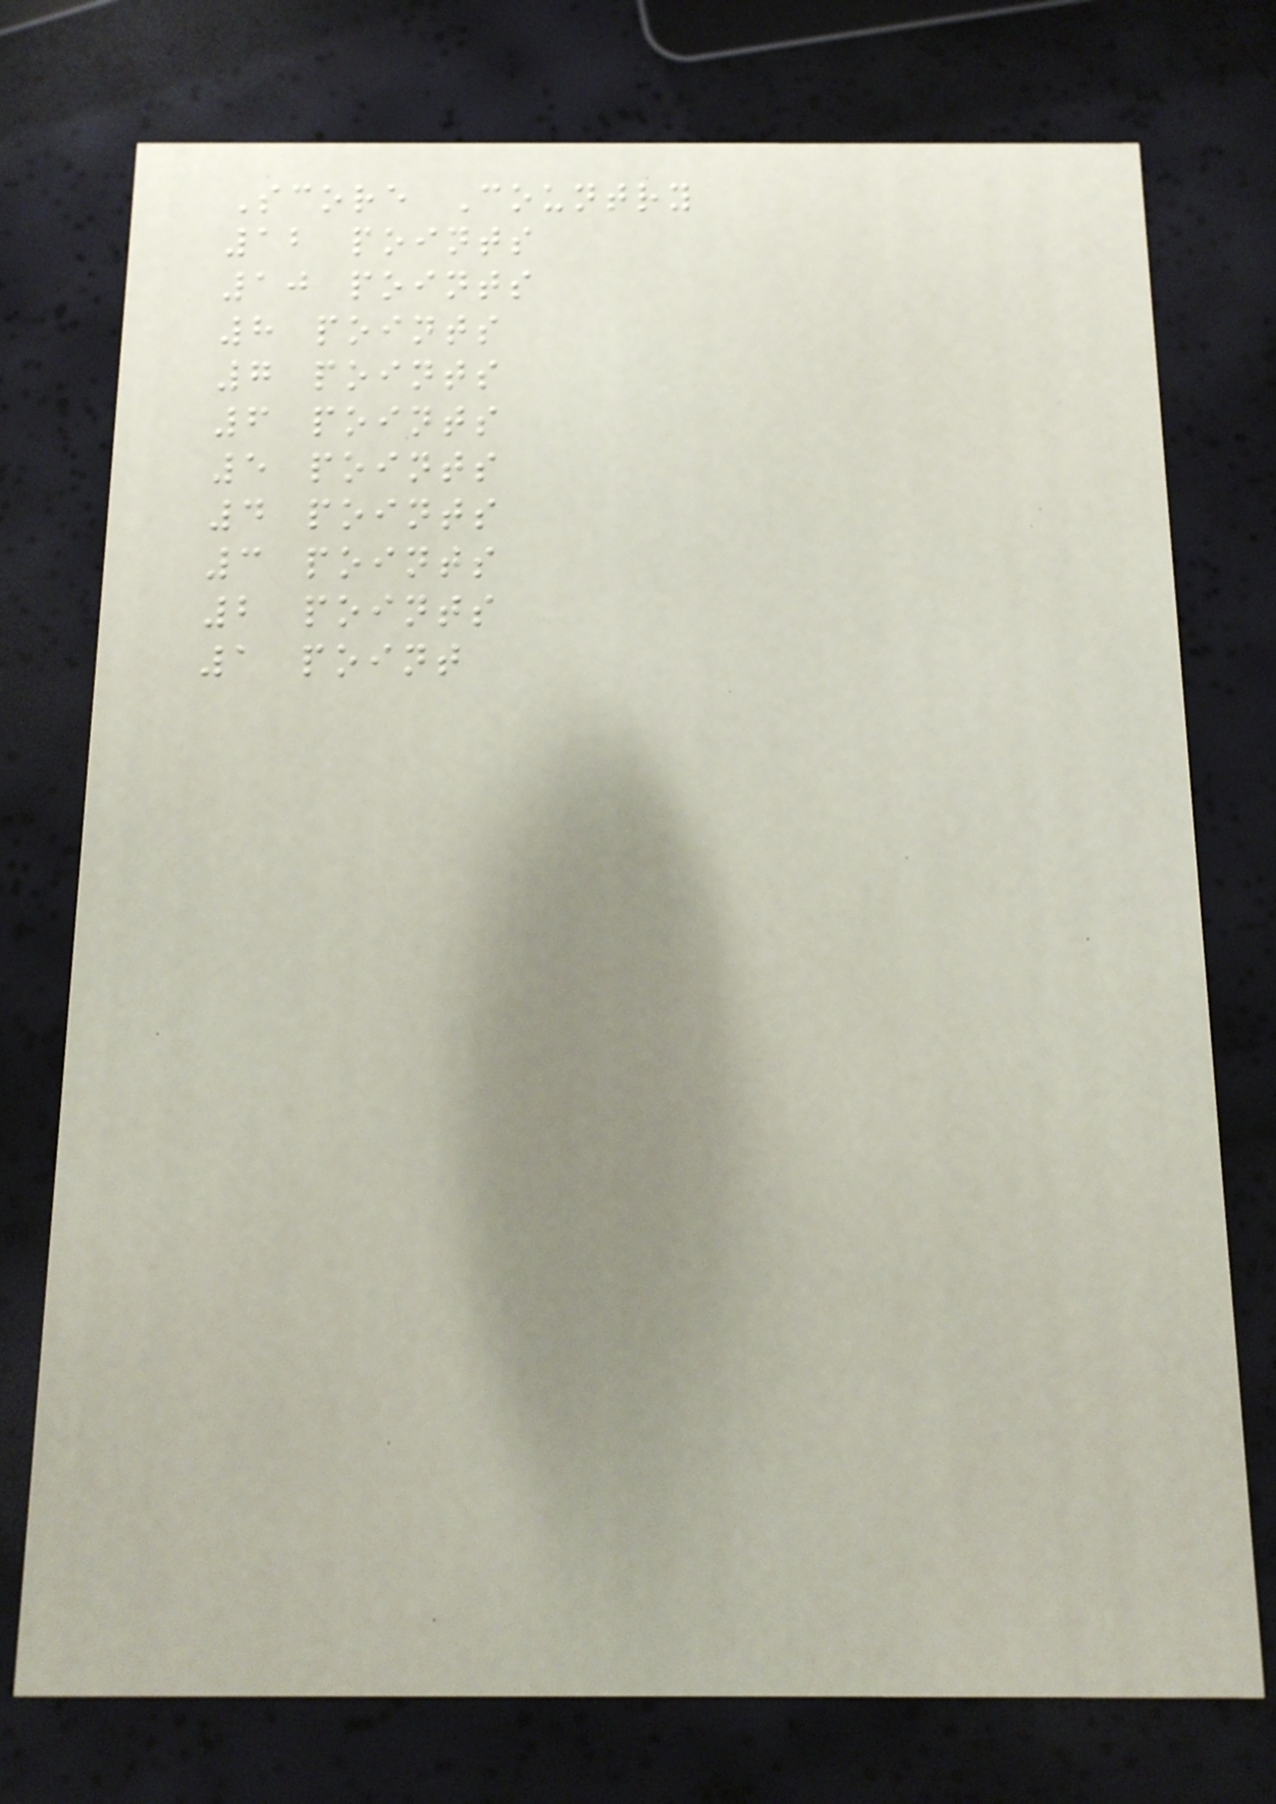Score Country
12 points
10 points
8 points
7 points
6 points
5 points
4 points
3 points
2 points
1 point
